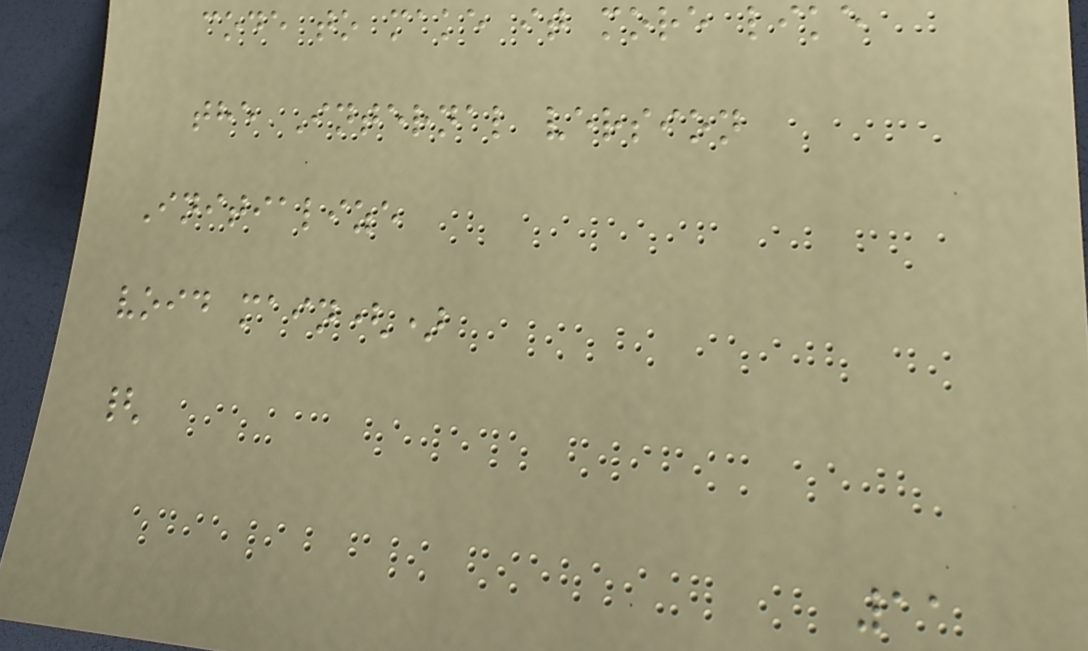code to make it more like
the Internal version
Initialize
void main()
{
11
